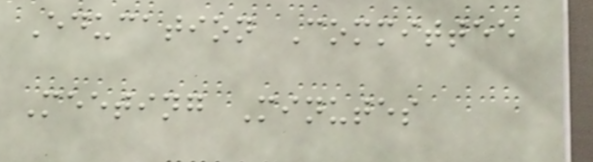Education Committee
Meeting Minutes
